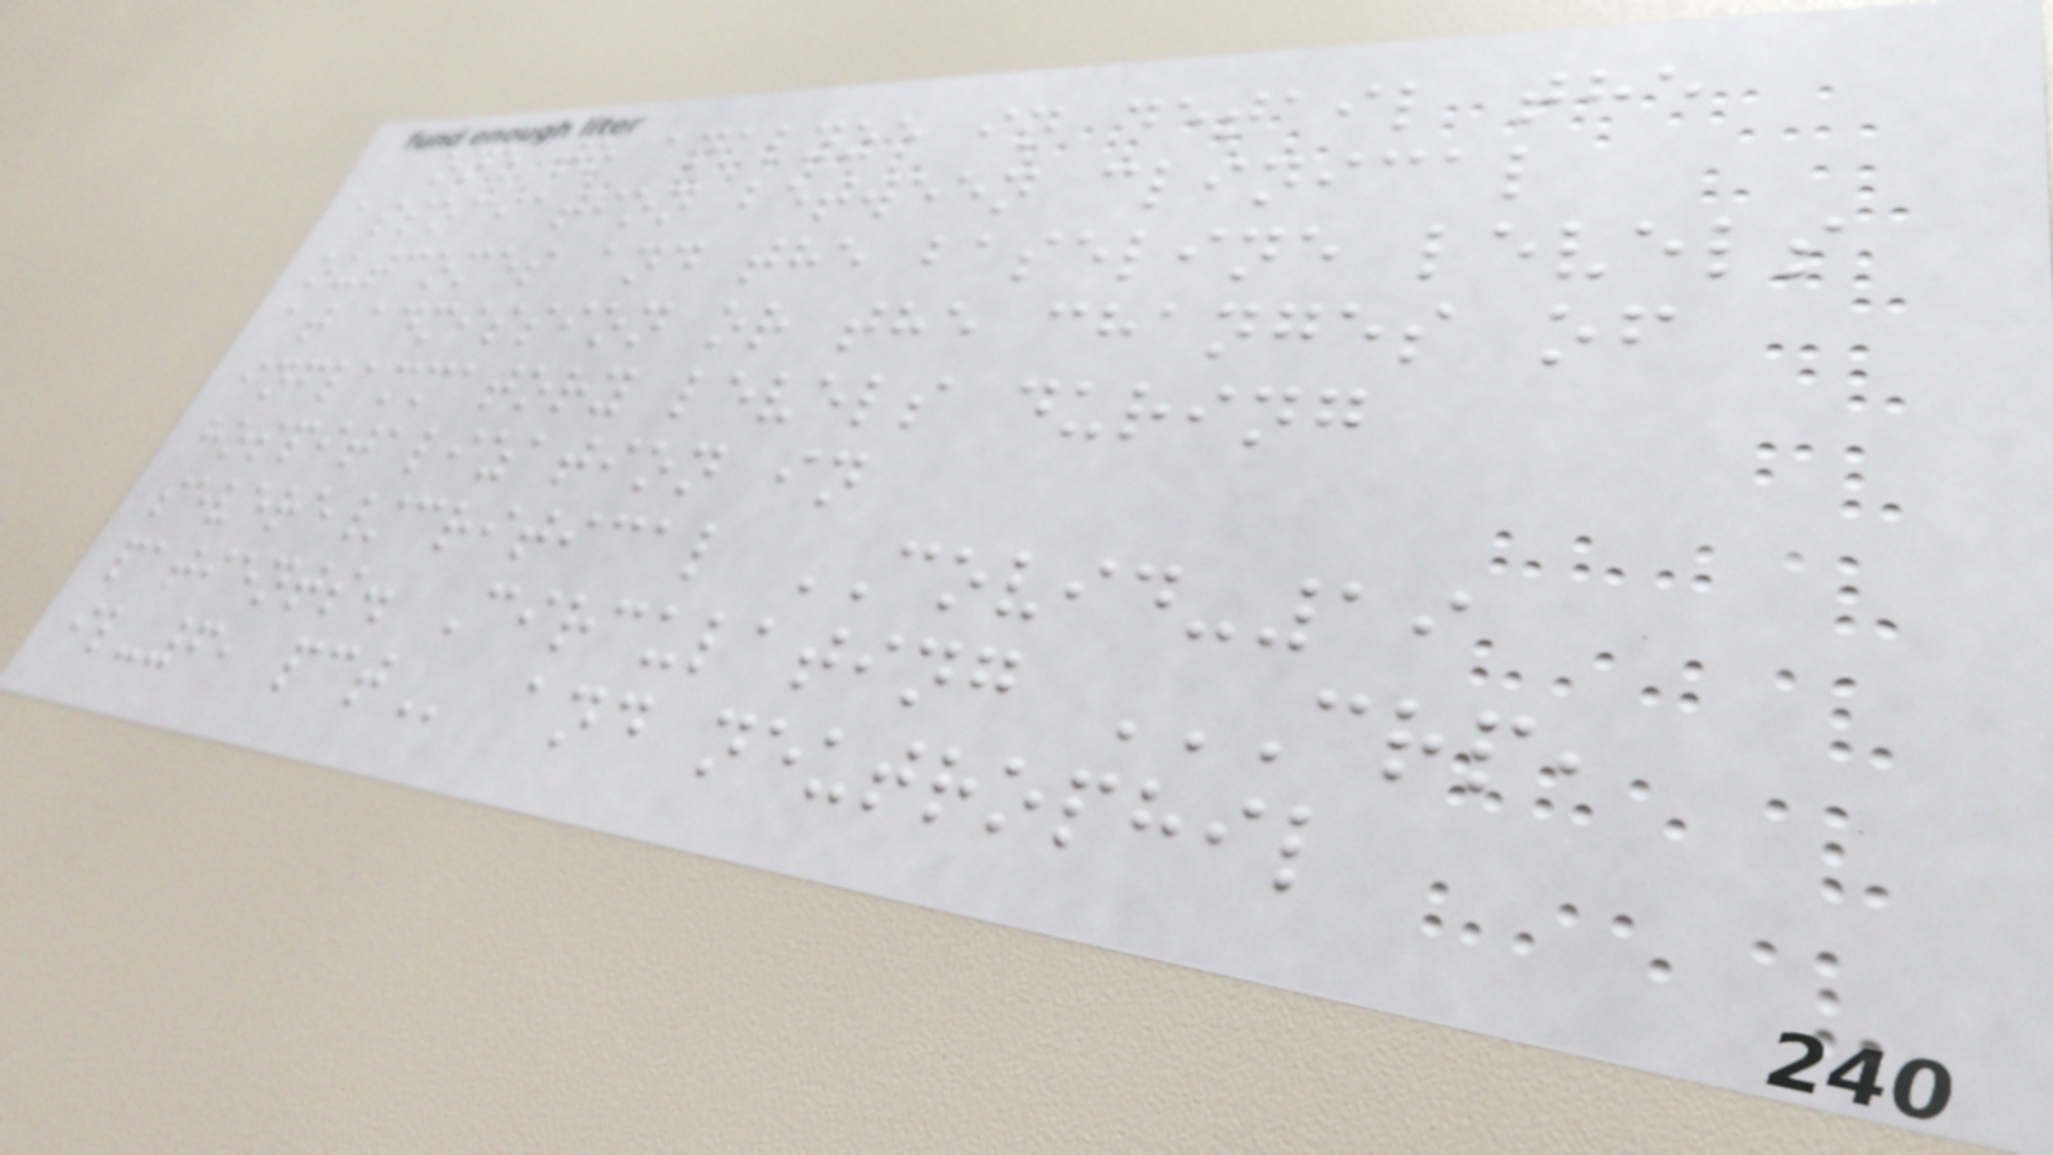one to analyze in detail the
association between clinical
outcomes and the baseline levels
at admission or the changes of
inflammatory levels during
hospitalization in
severe/critical COVID-19
patients. Circulating CRP,
IL-6, PCT and neutrophil
